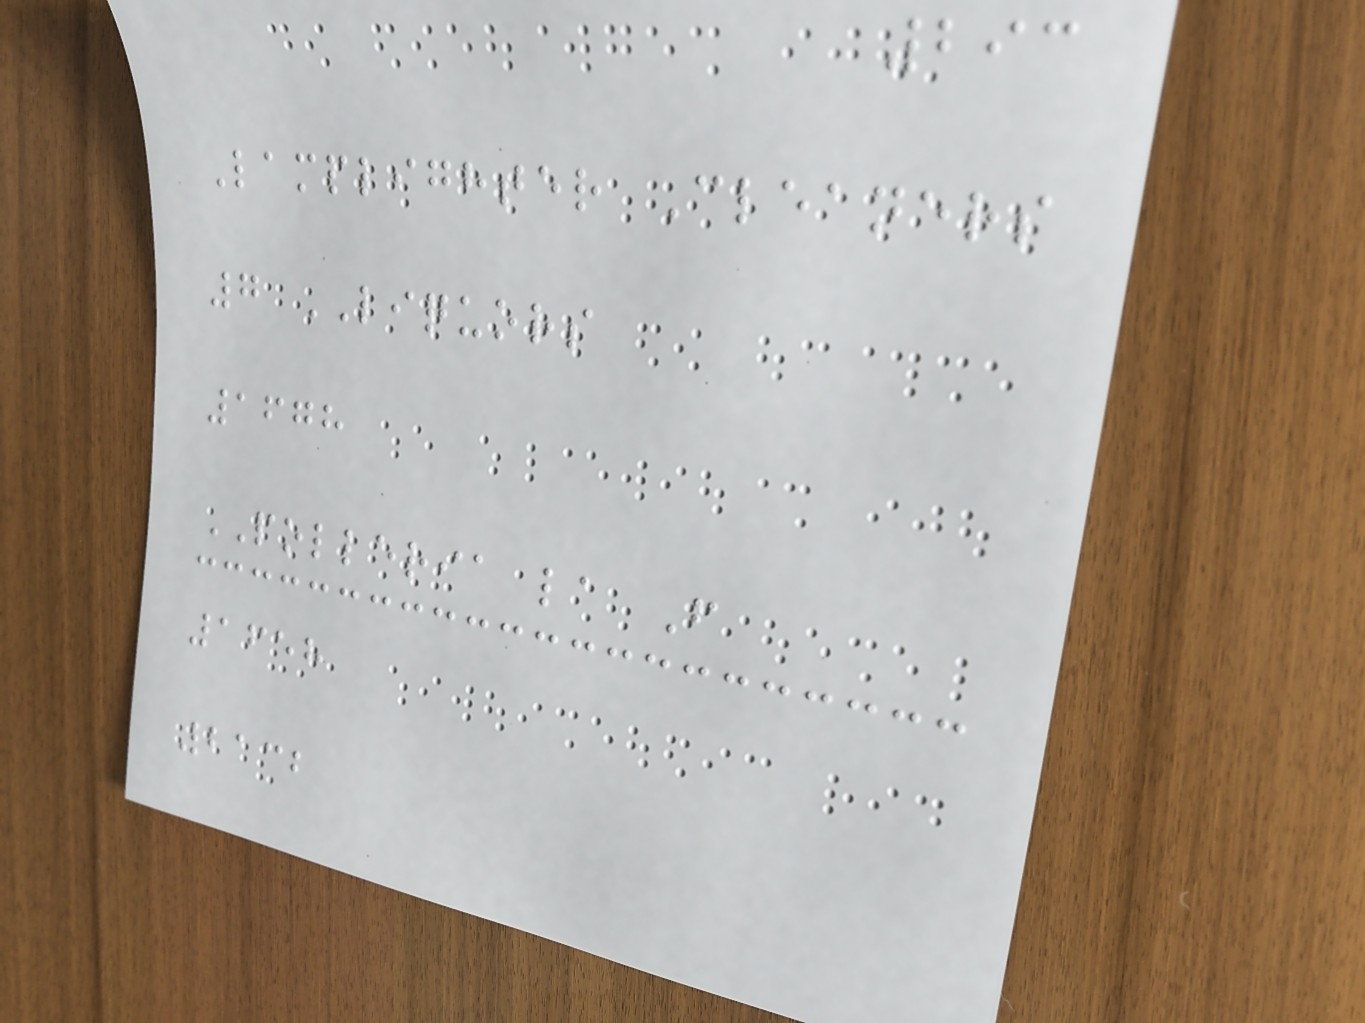293
Lamplighter Cleaners
7 LIQUORS
1678
POLLERIA la F
1658
2132
